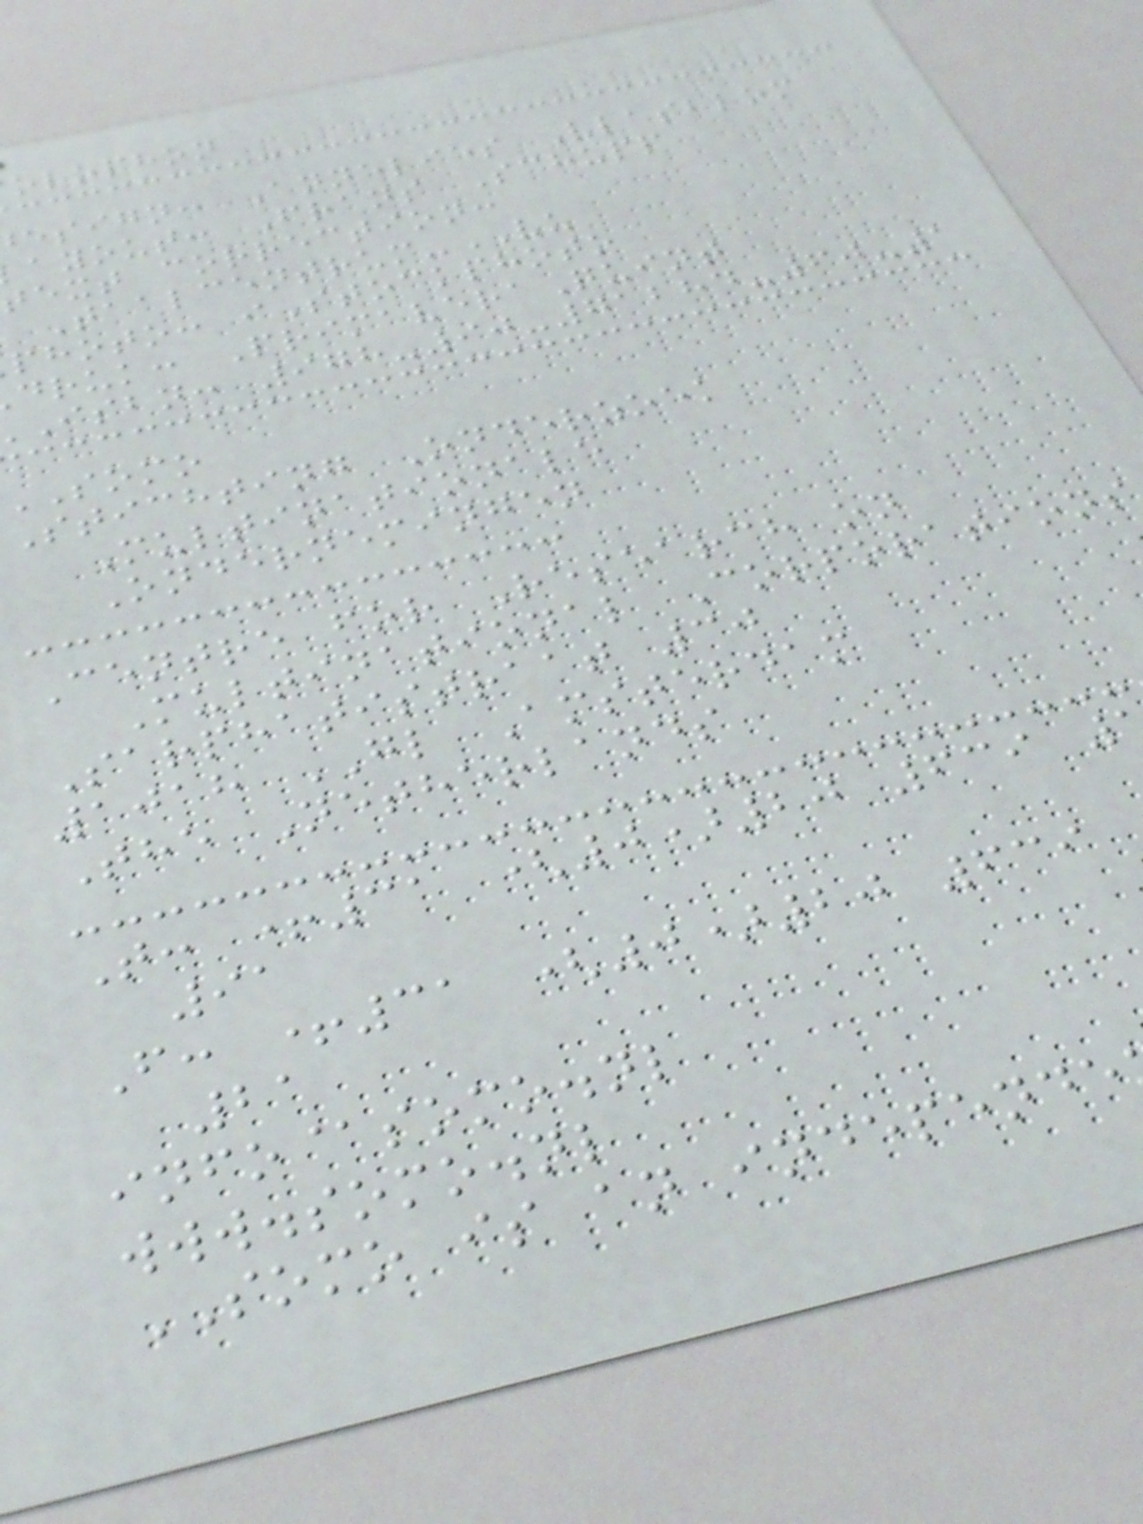olophon
esign: Annelies Vlasblom
ayout: Frans Schupp
ext correction:
Taalcentrum-VU
photo: iStockphoto
druk: PrimaveraQuint
isbn: 978-90-71284-60-1
somo
Stichting Onderzoek
Multinationale
Ondernemingen
Centre for Research on
Multinational Corporations
Sarphatistraat 30
1018 GL Amsterdam
The Netherlands
T: +31 (0)20 639
91
F: +31 (0)20 639
21
info@somo.nl
www.somo.nl
SOMO is an independe
